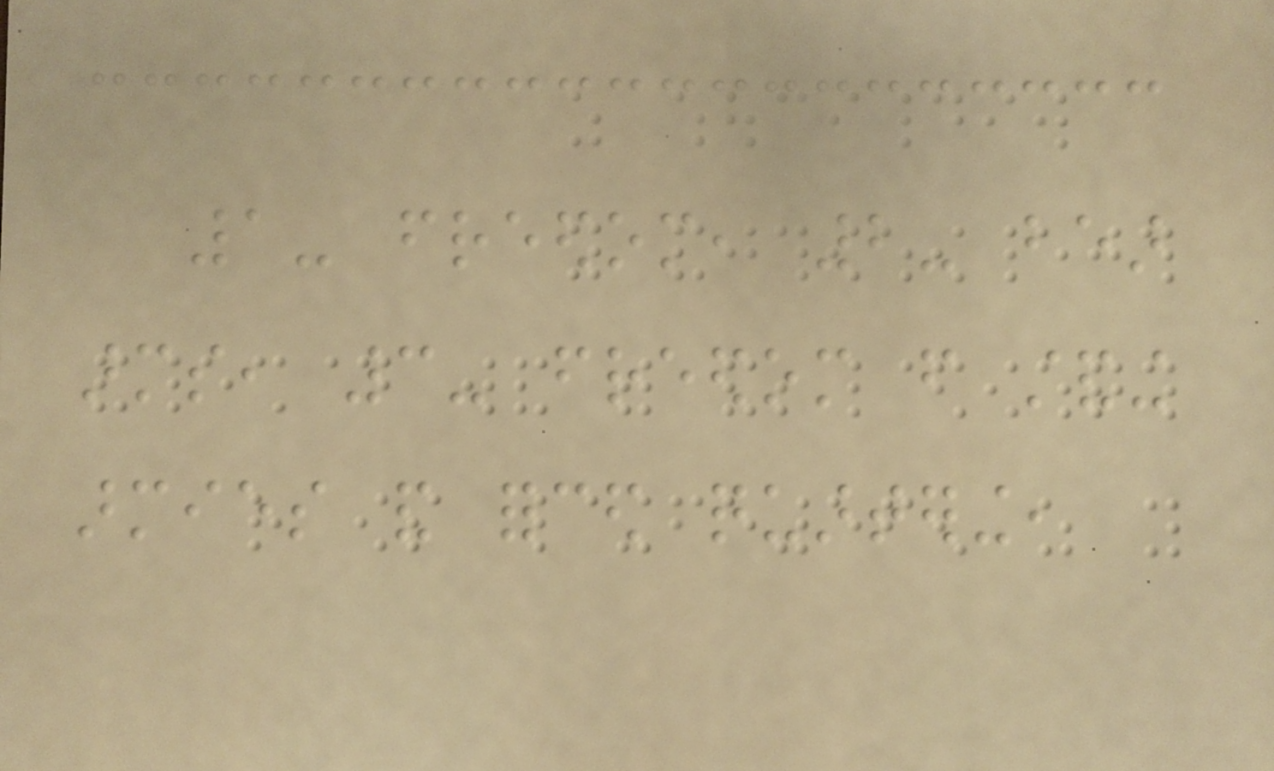1- freedom, 2- bear
arms, 3- freedom from standing
armies and forced quartering,
